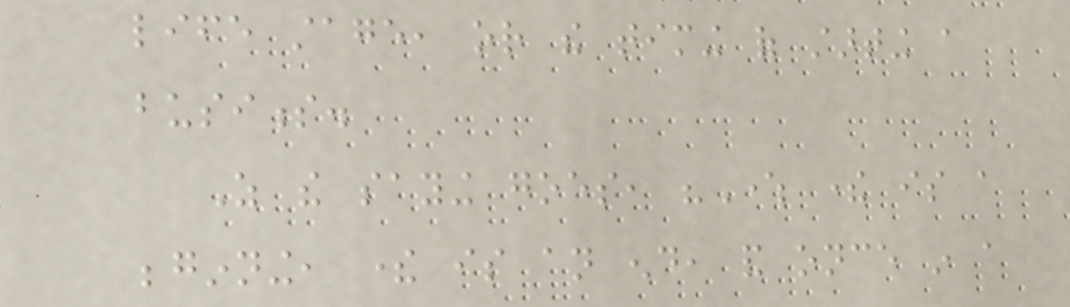life stage, or the timing of starting a
business.
As the saying goes, "Where there is a
beginning, there is an end, and once in a
